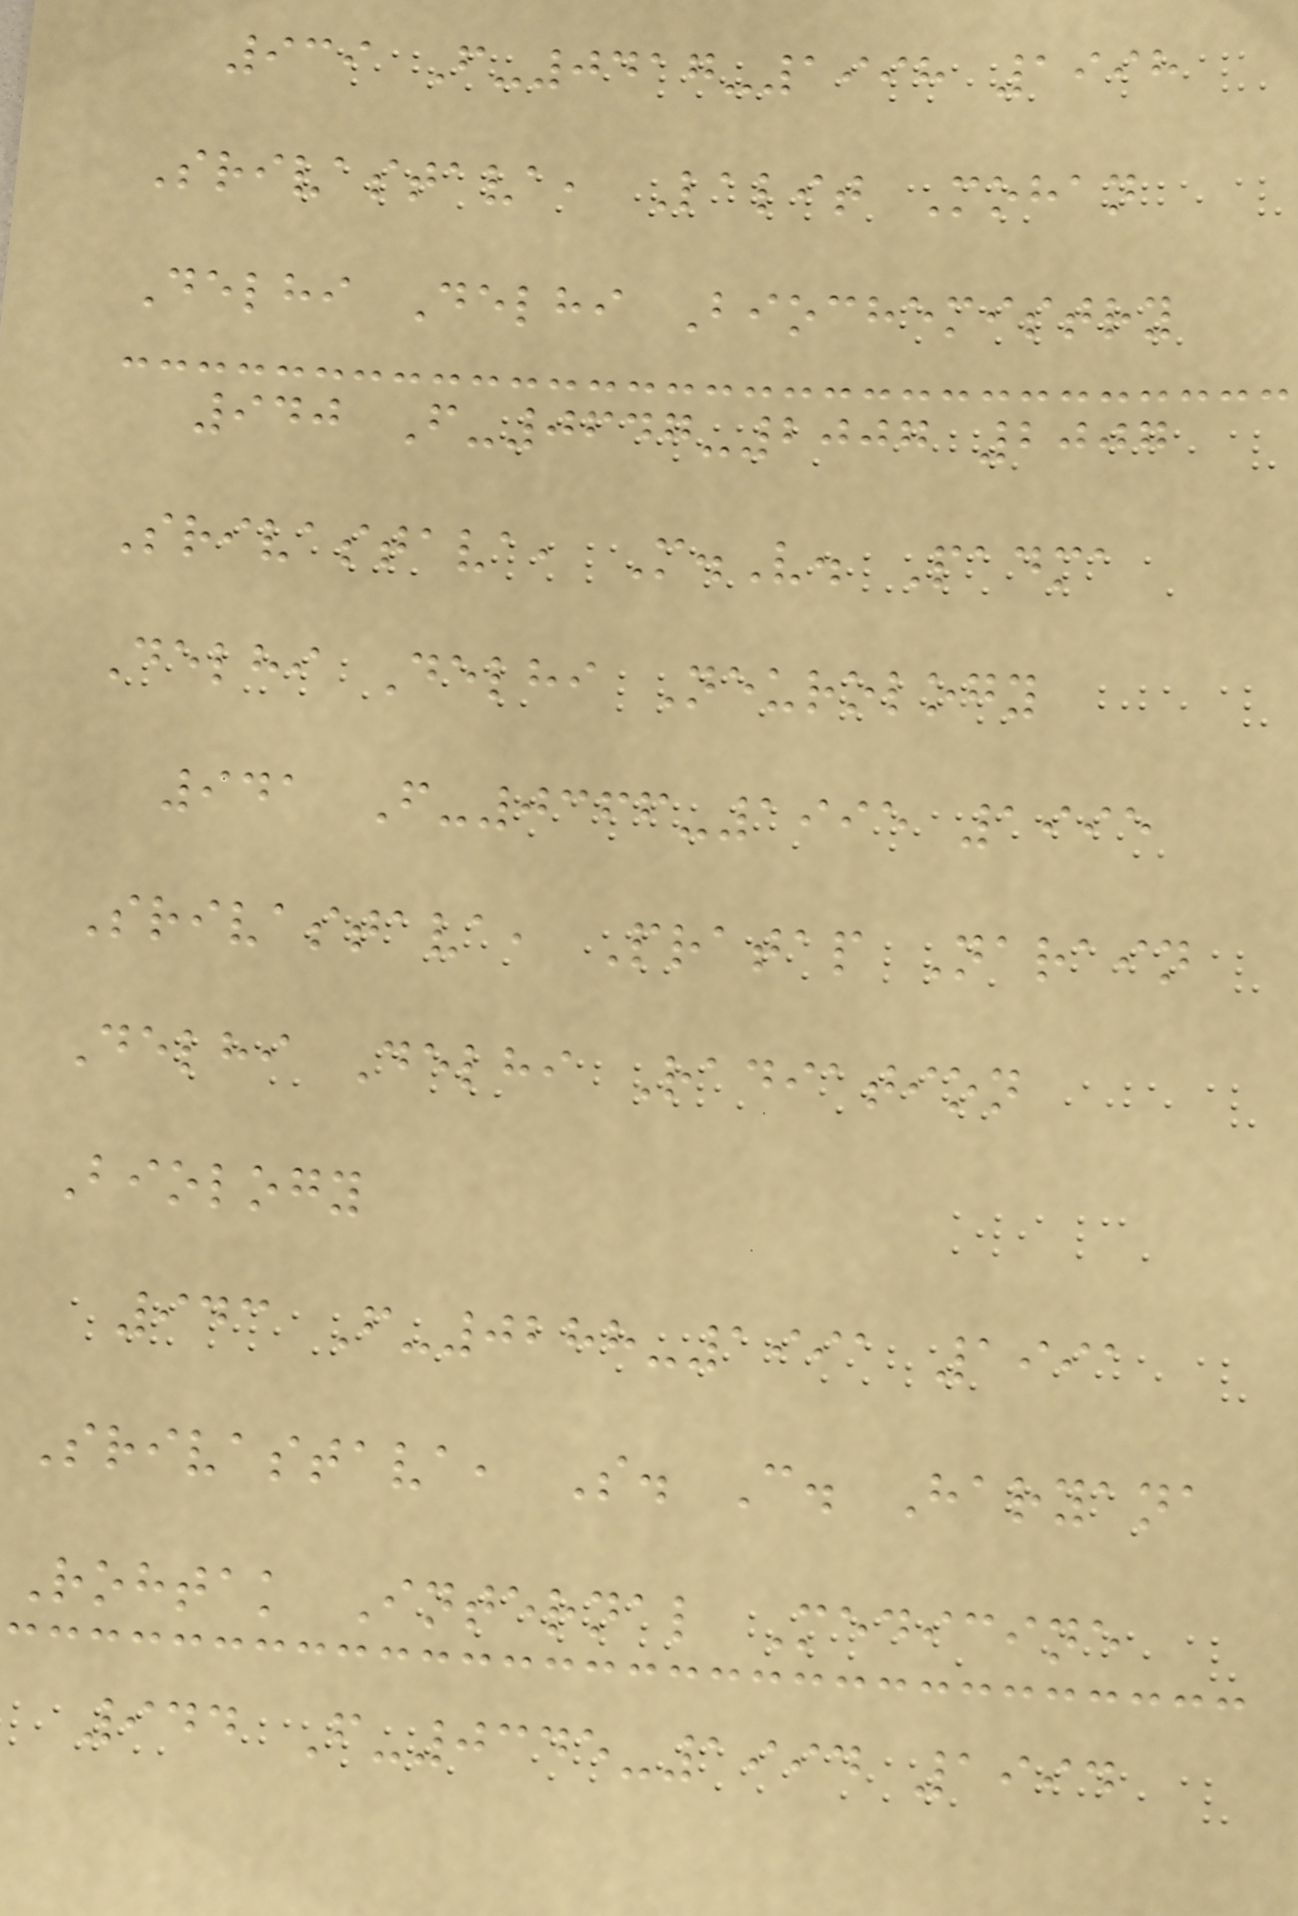939 F-0417-1998 1998
Srivastava, Lalit Mohan
Delhi Delhi Biochemistry
940 F-0647-2007 2007
Srivastava, M.V. Padma
Delhi Delhi Neurology
941 F-0366-1995 1995
Srivastava, Pratap Narain
Delhi Delhi Radiation
Biology
943 F-0288-1991 1991
Srivastava, S. C. Haryana
Rohtak Internal Medicine
944 F-0345-1994 1994
